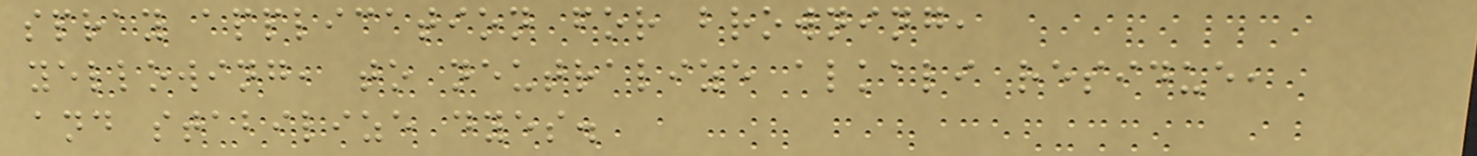spray application for browning,
yellowing, to neutralize alkali residue,
and stabilize dyes.
